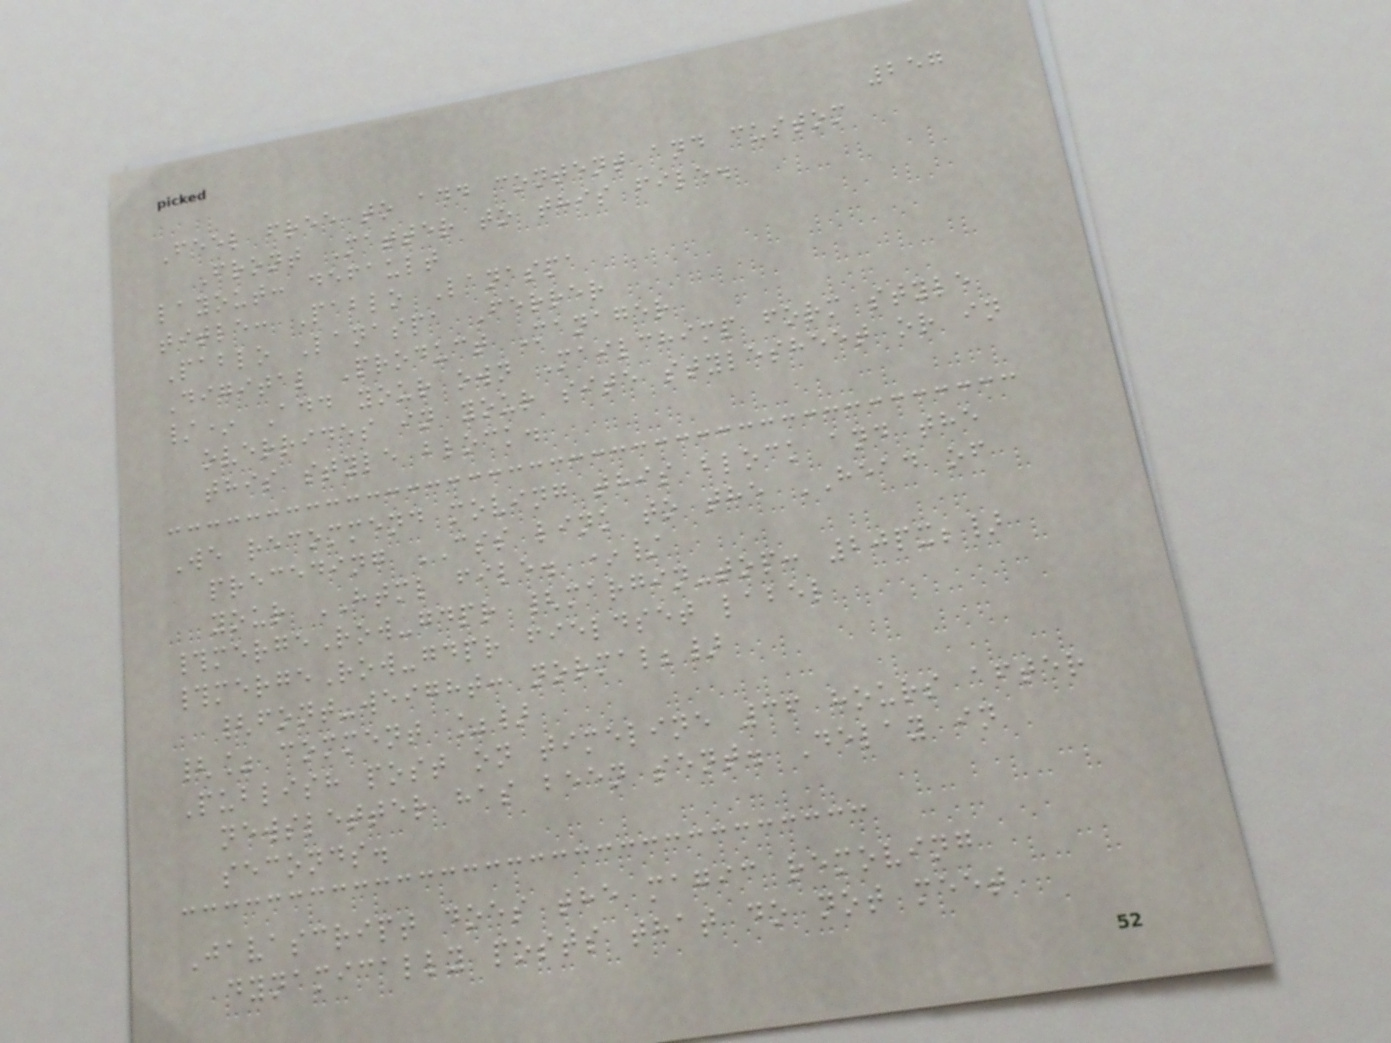257
Feel free to add content and custom
Front Matter to this file.
layout: default
title: Pablo Lanaspa
Pablo Lanaspa Ferrer
Digital Product Manager
/* Add your own Mailchimp form style
overrides in your site stylesheet or in
this style block.
We recommend moving this block and the
preceding CSS link to the HEAD of
your HTML file. */
#mergeRow-gdpr {margin-top: 20px;}
#mergeRow-gdpr fieldset label
{font-weight: normal;}
{% comment %}
Publish post on timeline 36 hours after
newsletter has been sent. Delay in
seconds.
Javascript does the magic removing
dynamically posts that do not meet
